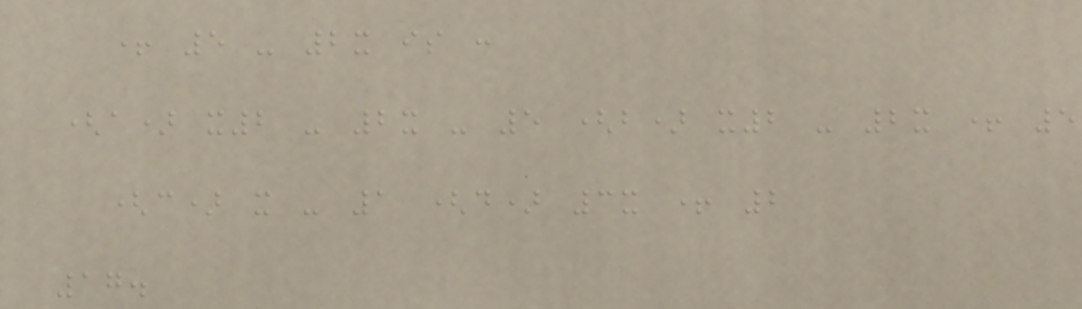+ 5 - 2x is :
(a) x2 - 2x - 5 (b) x2 - 2x + 5
(c) x - 1 (d) 3x + 2
17.
